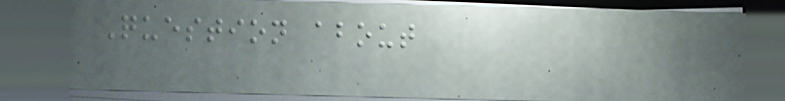Question about
